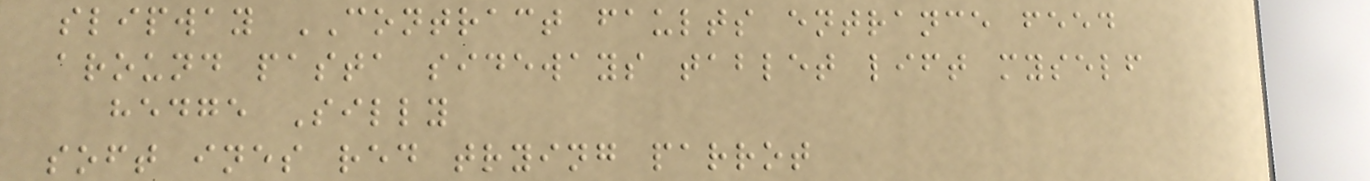slipway CONTRACT faults entrance feed
around pasta sideways tablet lift myself
hedge Silly
soft ines red trying parrot
